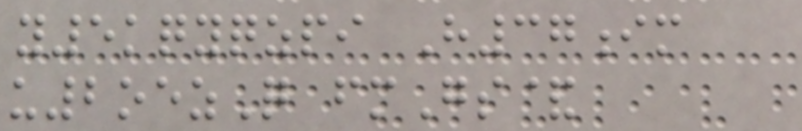y5kqyqzpi H37im
u2oezQ fmGs&
